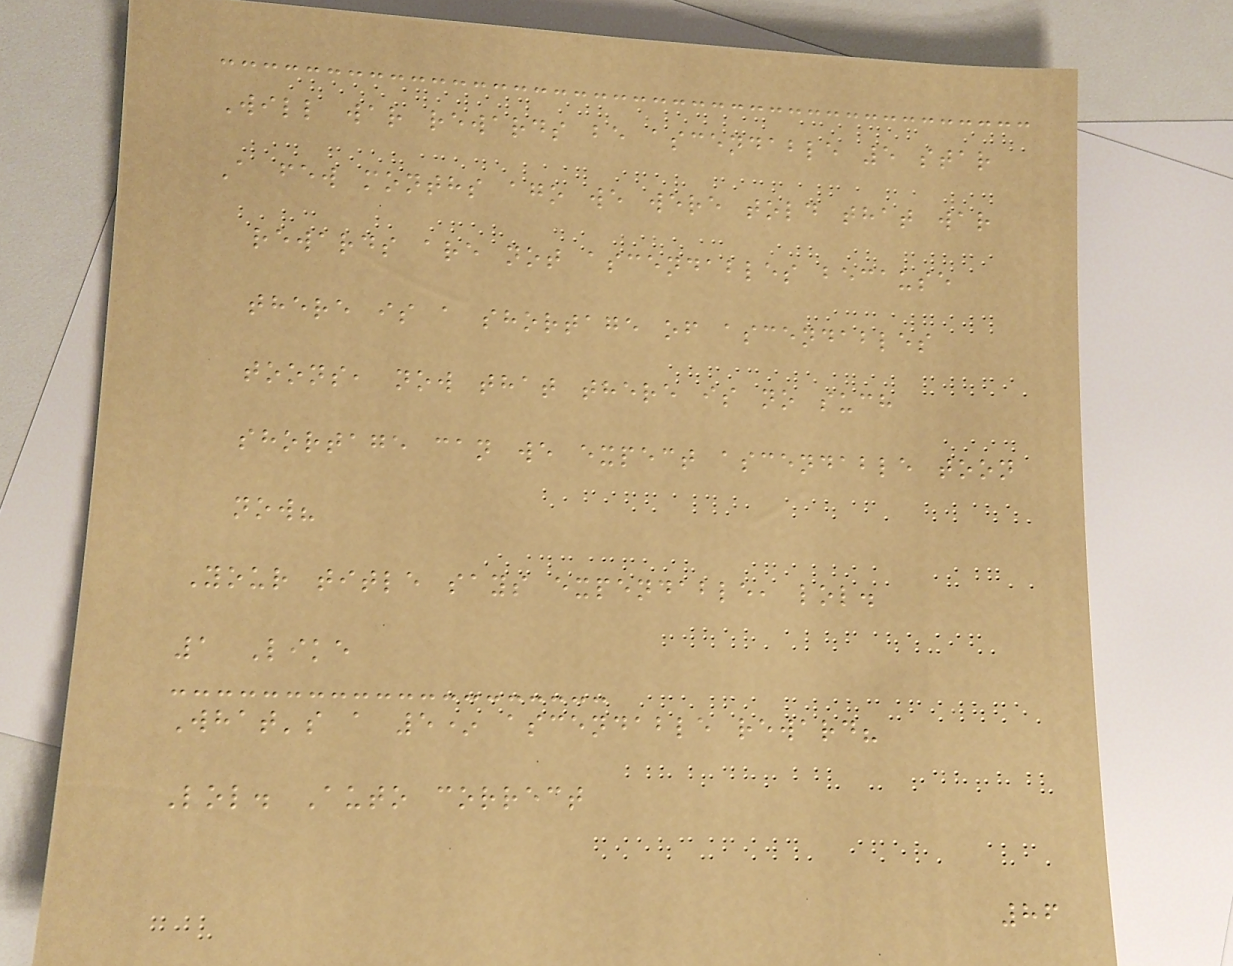Will war rewards be ascendable 5 star
A few months ago we were told that war
rewards are not ascendables because
there is a shortage of ascendables
toons, now that there is no such
shortage can we expect ascendable toon
now?
Your title says expendable, lol.
1 Like
What's a 5* ascendable reward?
Lol. Auto correct
86
